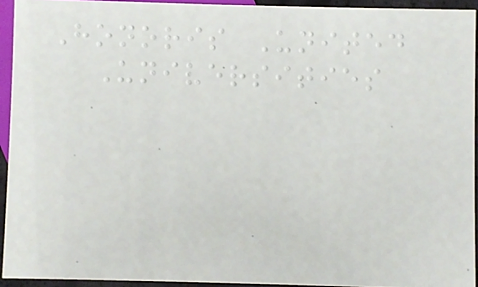Honoris United
Universities
